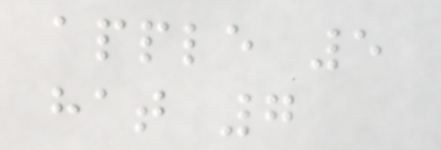apple 5
hat 7
